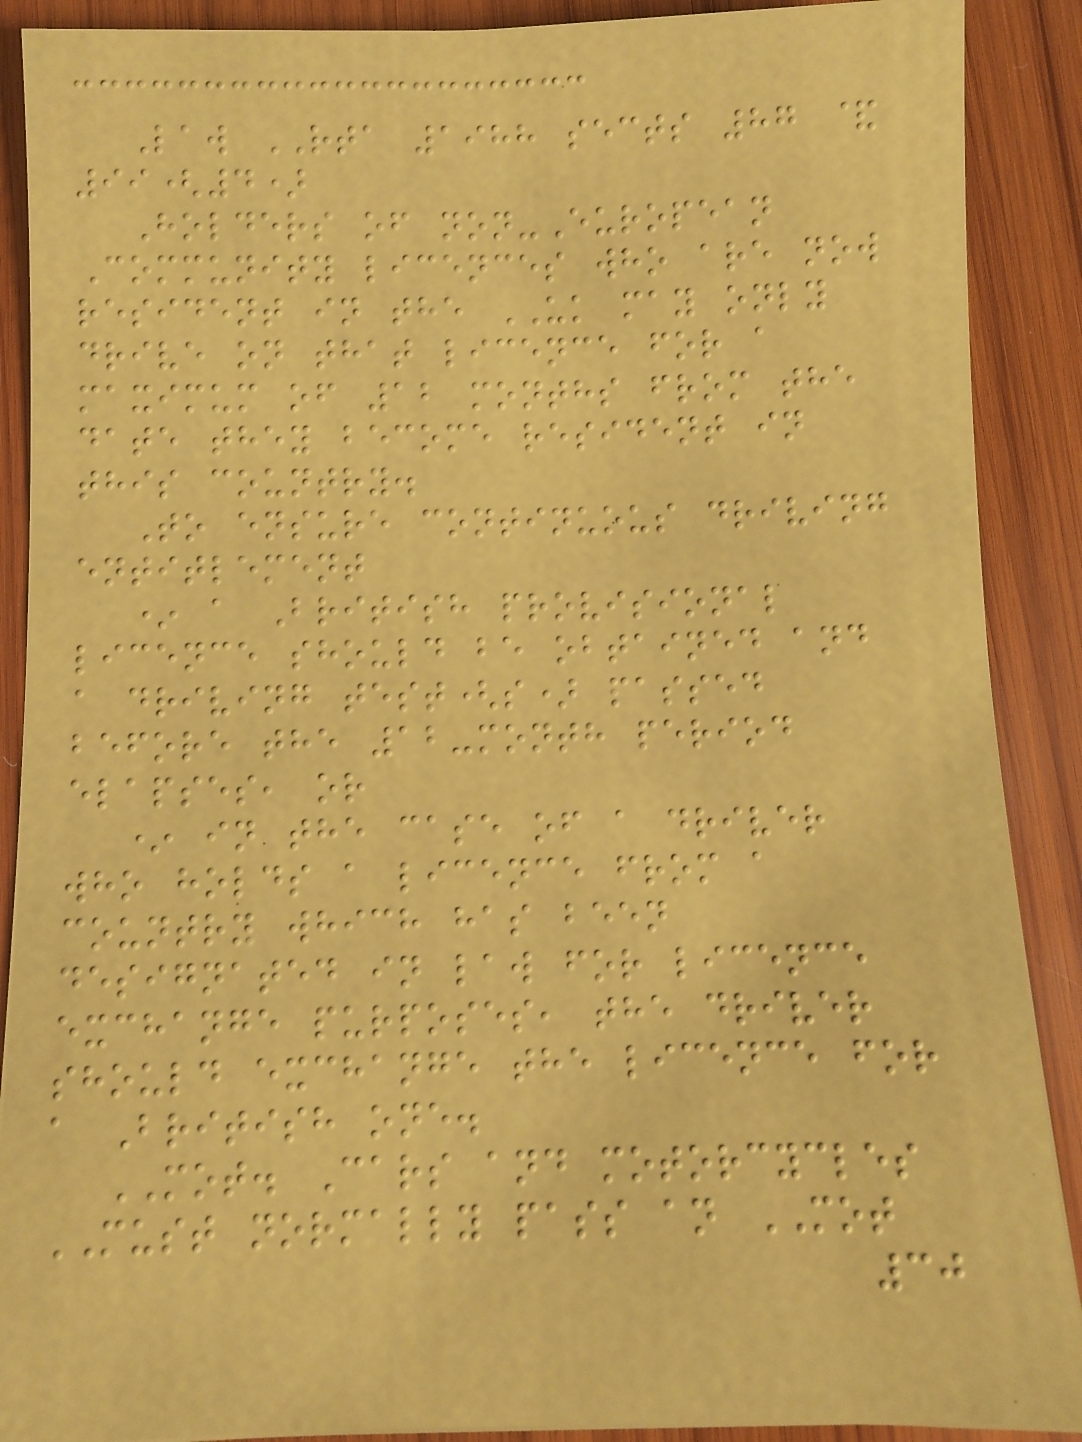Law RTA 1988 sects 87 &
99(4)
Holders of non-European
Community licences who are now
resident in the UK may only
drive on that licence for a
maximum of 12 months from the
date they become resident in
this country.
To ensure continuous driving
entitlement
* a British provisional
licence should be obtained and
a driving test(s) passed
before the 12-month period
elapses, or
* in the case of a driver
who holds a licence from a
country which has been
designated in law for licence
exchange purposes, the driver
should exchange the licence for
a British one.
MOT. Cars and motorcycles
MUST normally pass an MOT
30
